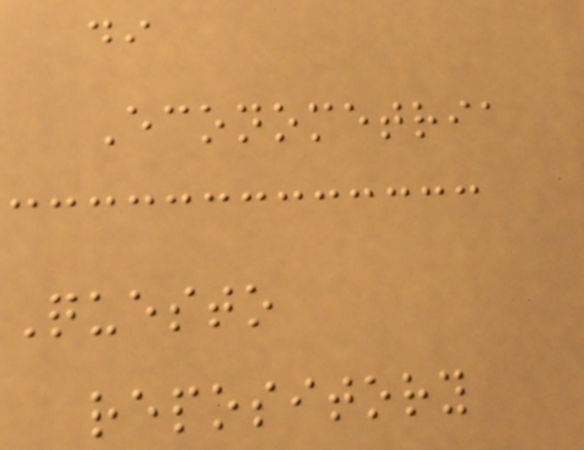di
Econometria
Questo
repository
